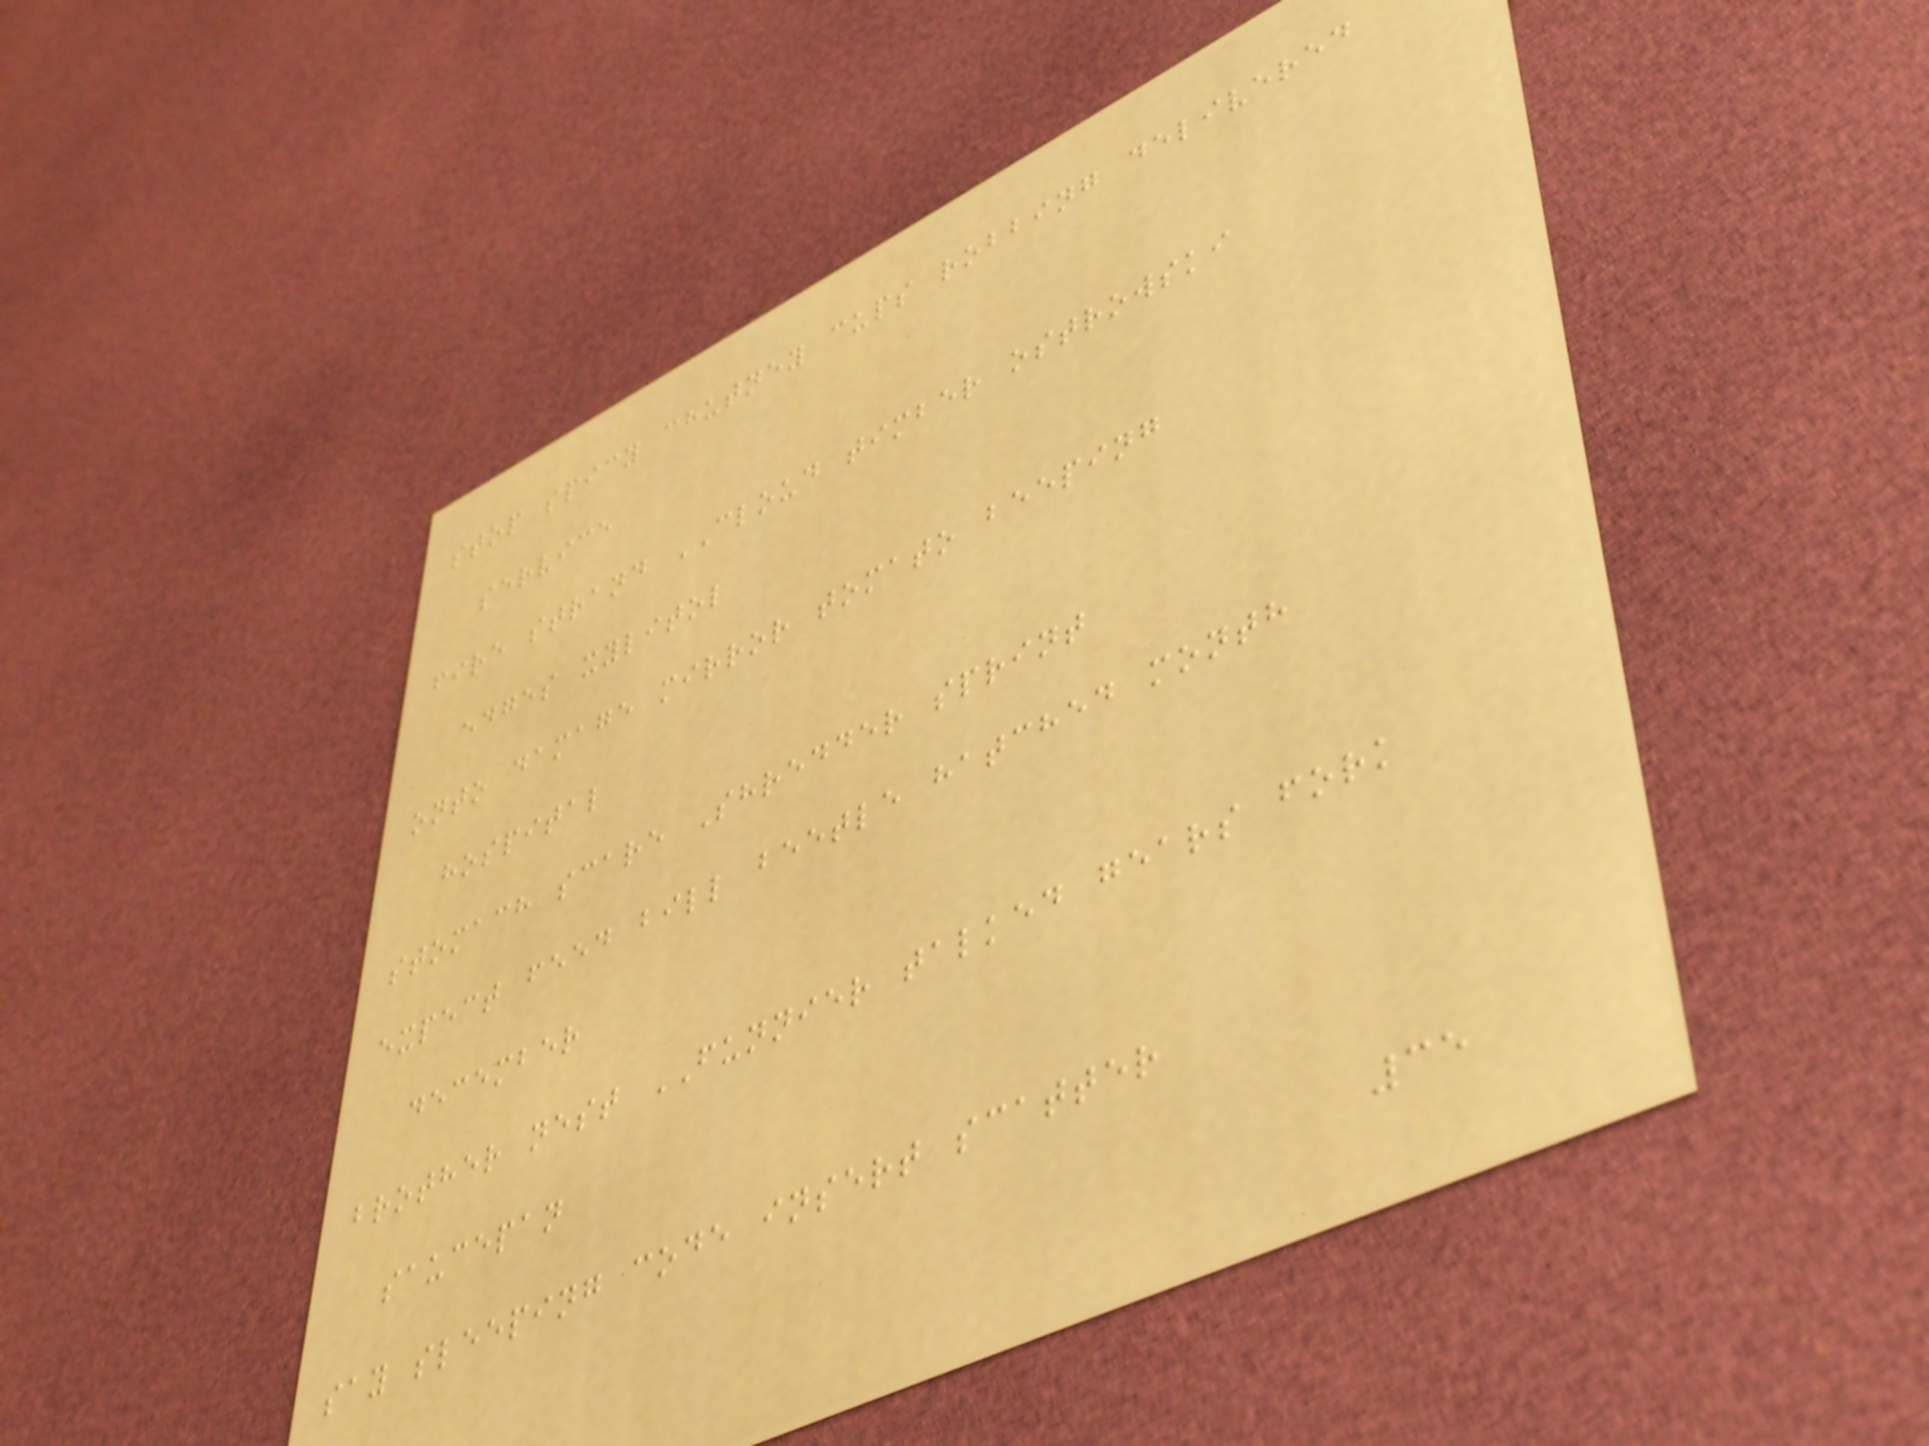stop spicy chutney cups robbing delivered
service
fire strand CLOUD timber ostrowski
edges xylitol
onto damage mirror tomato beeping
hospital
stomach scare Shredder sprint
expect feed bill beetle hatched month
december
brother nest FUNNIER talked gears fork
saucepan
say sleeping code insert scatter
35
